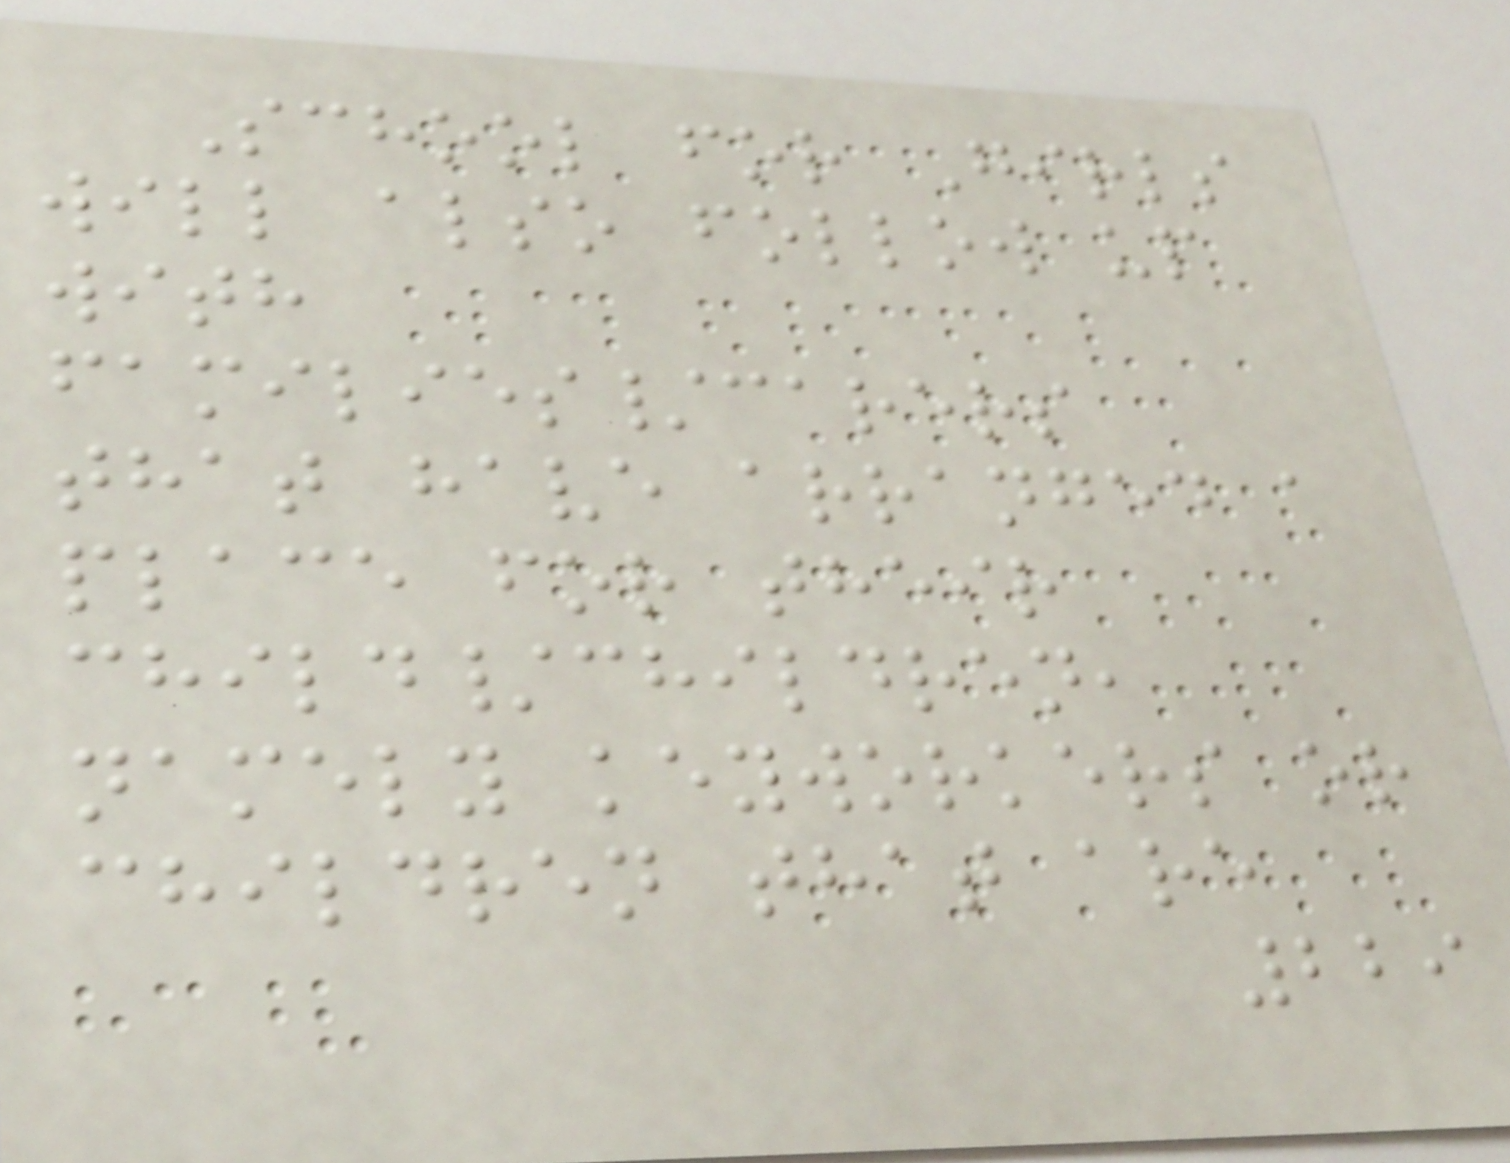School for Girls
will also follow up
with
families/carers
that have arranged a
place for their
child/children,
namely keyworkers or
children that are
229
